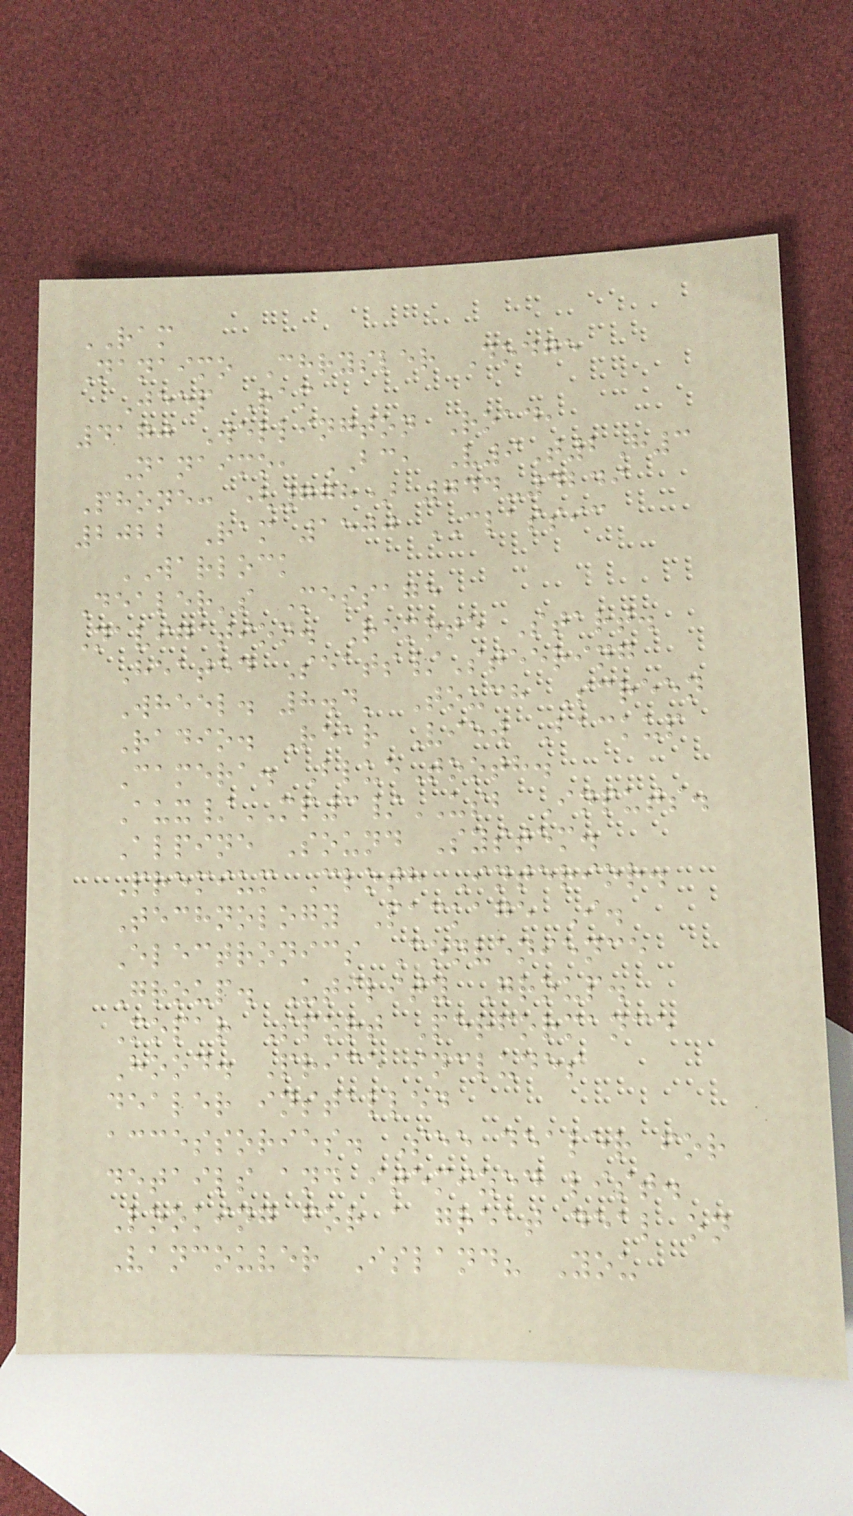RAM
Nanaimo Chrysler Dodge
Jeep Ram
4170 Wellington Road,
Nanaimo, BC, V9T2H3
Phone: (778) 744-4249
2022 Ram 1500 CLASSIC
WARLOCK
Dealer's Message
Navigation. Remote Start.
Heated Seats/Steering
Wheel. 8.4' Touch Screen
Radio. Rear View Backup
Camera. BlueTooth.
Aux/MP3/USB Inputs.
Alpine Sound System.
Premium Cloth Interior.
Technology Package I.
Electronics Convenience
Group. Utility Group.
Mopar Sport Performance
Hood. Price includes
dealer installed
accessories. See dealer for
details and itemized list.
Looking for a great deal on
Vancouver Island? You
